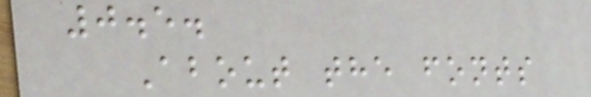0.5.
About the fonts
